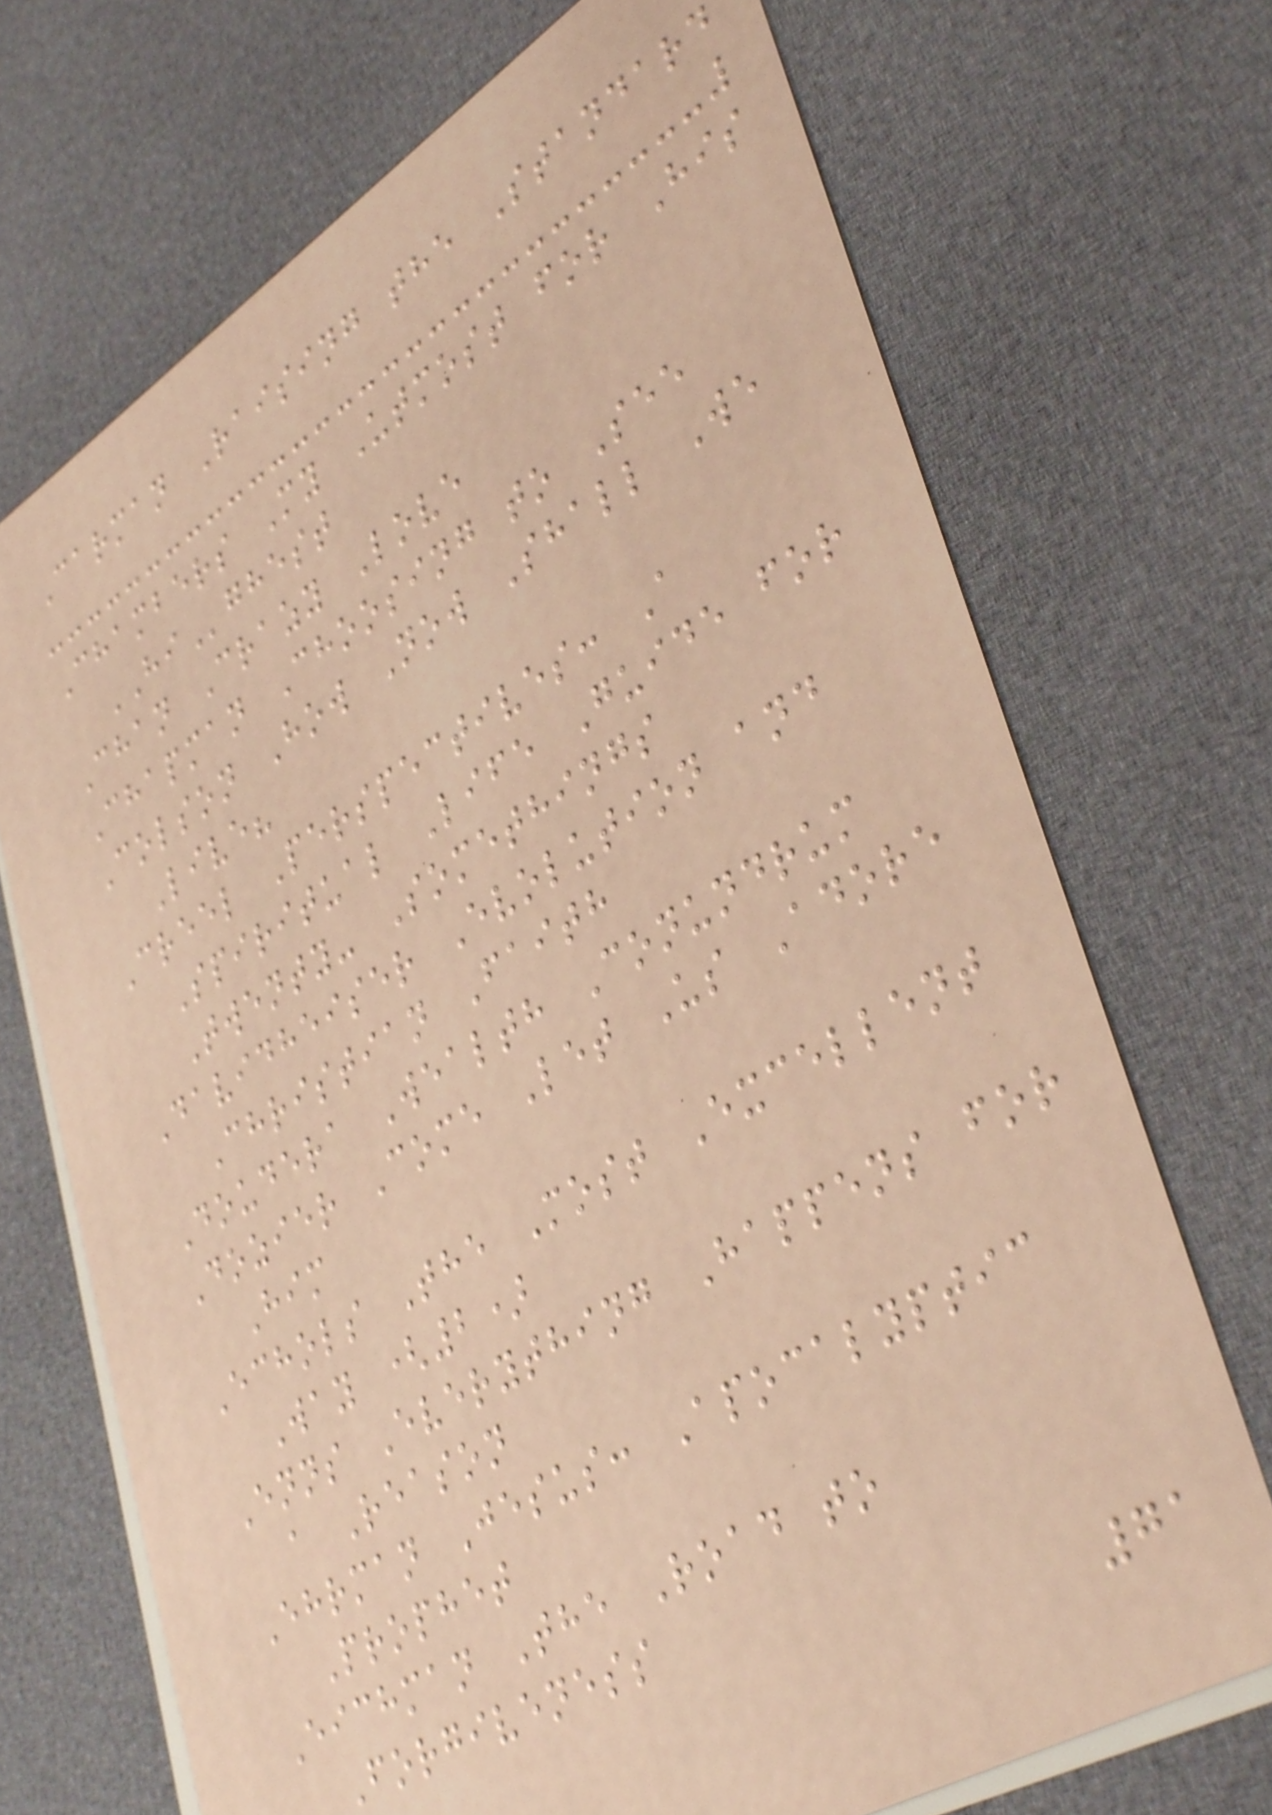Carman Raising the Standard
Chambers My Utmost for His
HIghest
Chan Crazy Love
Chapman Choosing to See
Colson How Now Shall We
Live?
Creel Perspectives: A
Spiritual Life Guide for
Twenty- Somethings
Davidheiser Evolution and
Christian Faith
Doudera Wealth Conundrum
Dozier Come Let Us Adore
Him
Echols The Most Excellent
Way (2)
Enns Everything Happens for
a Reason
Ehrman Jesus: Apocalyptic
Prophet
Eichman The Road to
Forgiveness
71
